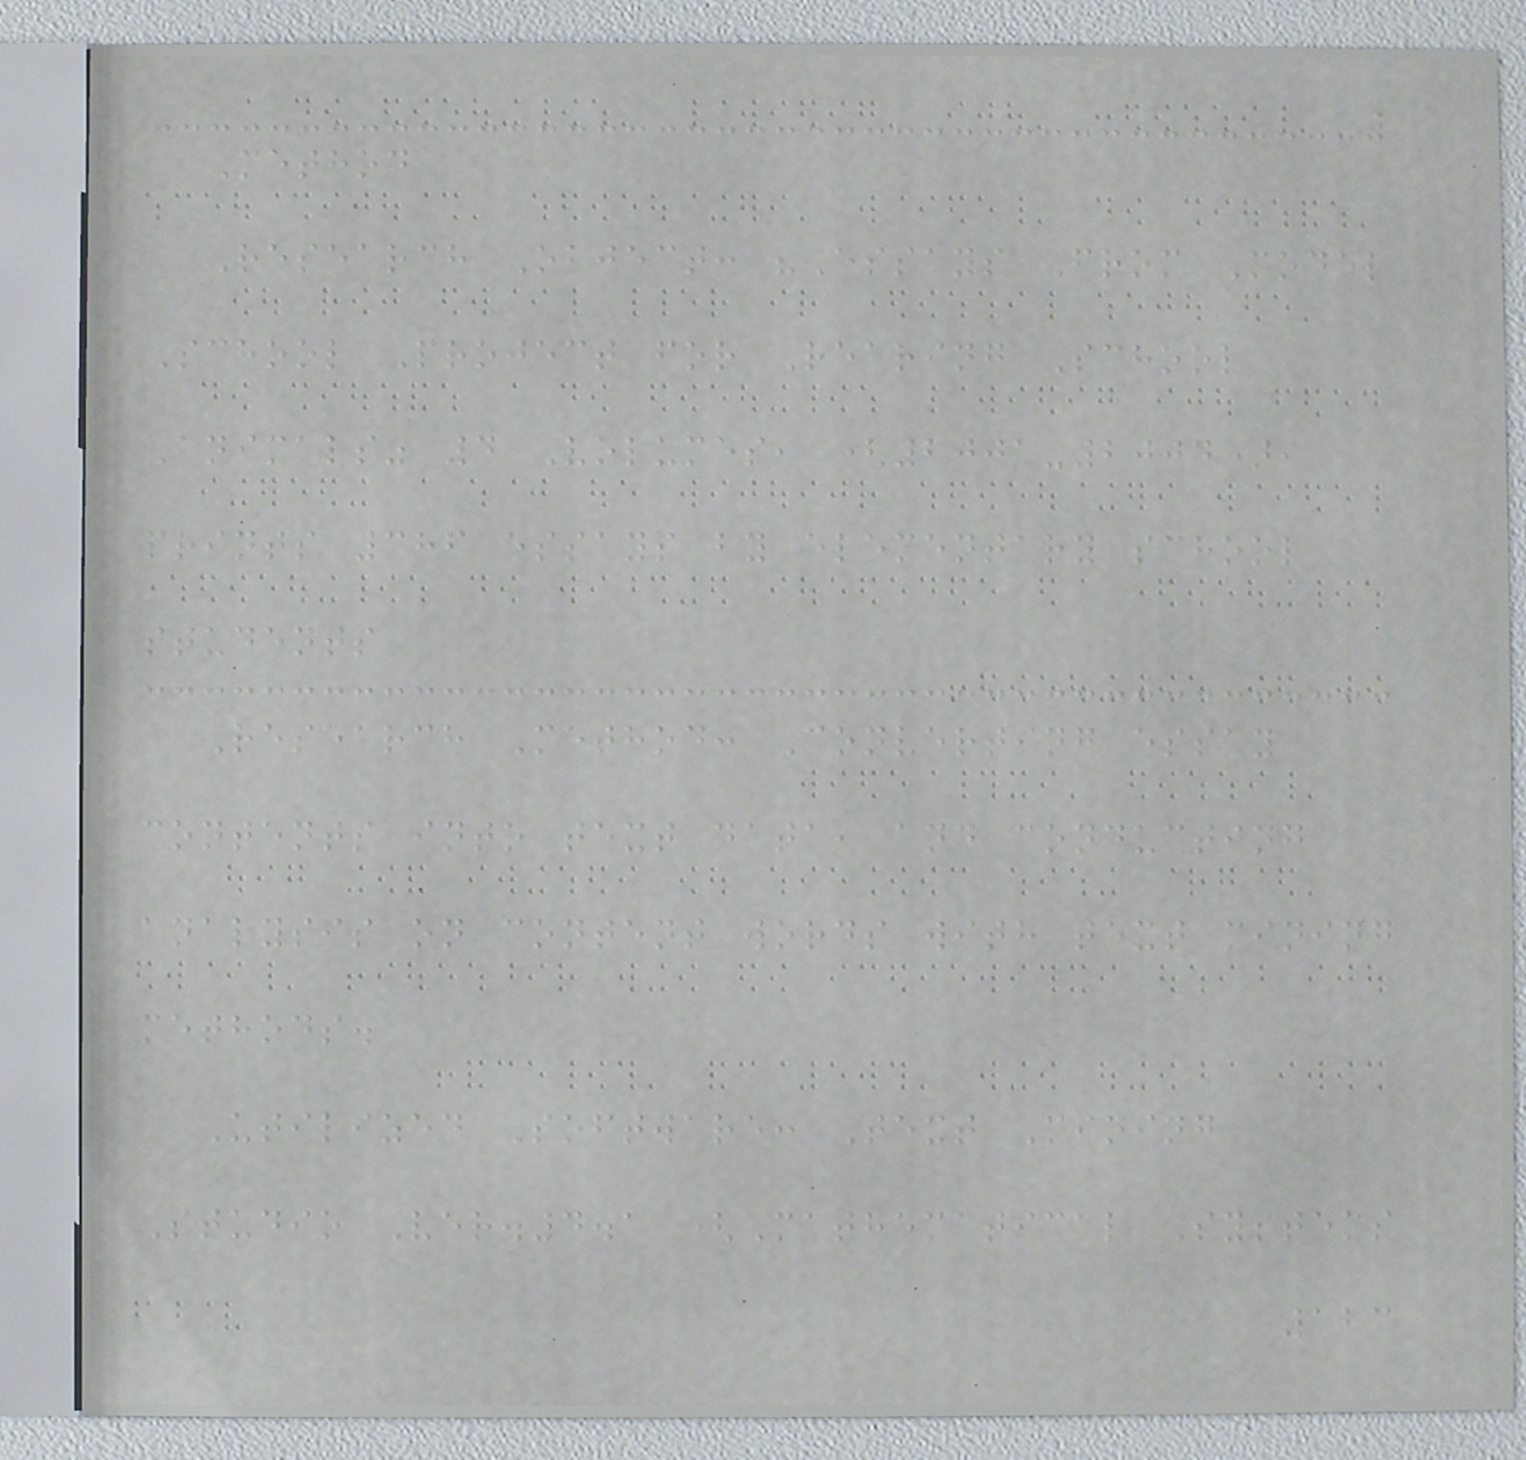Method
Research Object: "Essays From Model
School Project for Rearing School
Animals" 4 Volumes, (2001-2004),
prints 386 essays by elementary school
students
Research Method: Converting essay
contents into text data, and conducting
analysis on content words with text mining
methods.
Utilized Software: Text Mining
Studio Ver.4.1 (Mathematical Systems
123
